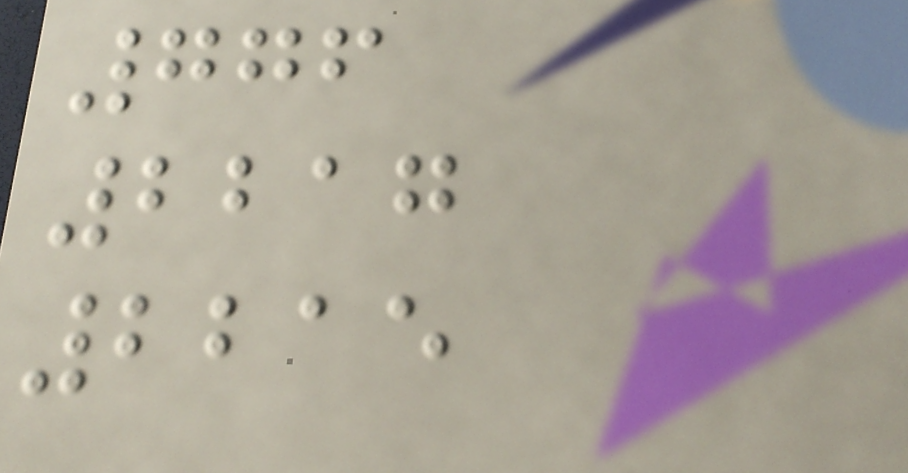776
2217
2215
